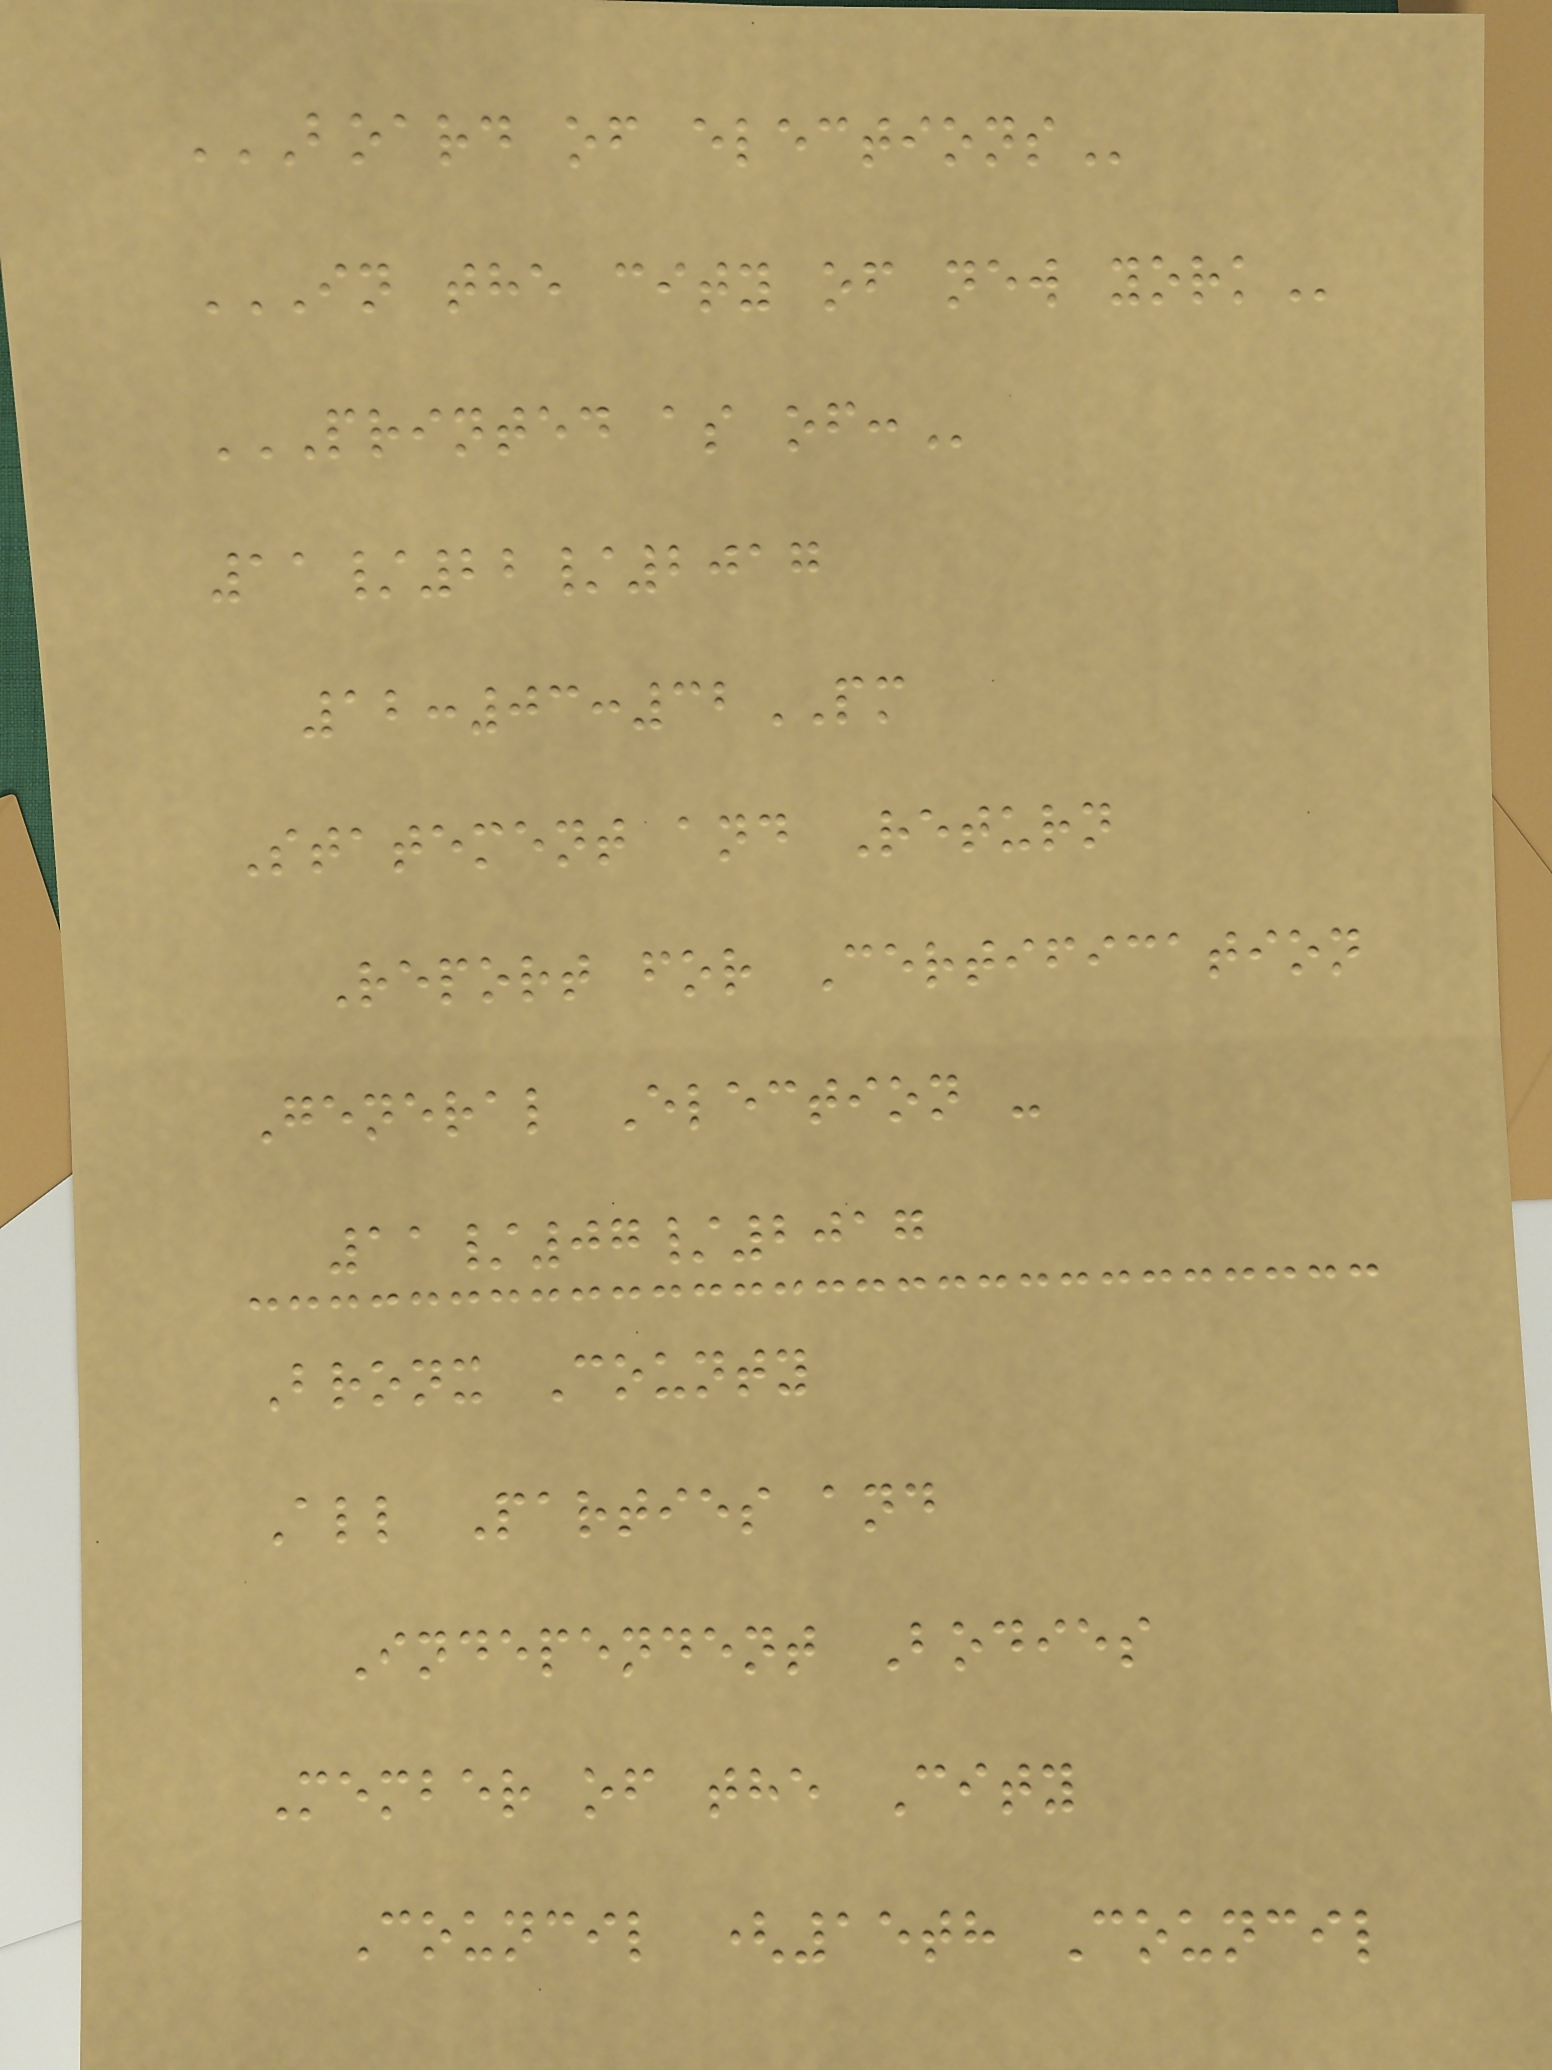BOARD OF ELECTIONS
IN THE CITY OF NEW YORK
PRINTED AS OF:
11/22/2017
12:03:32PM
Statement and Return
Report for Certification
General Election -
11/07/2017
Bronx County
All Parties and
Independent Bodies
Member of the City
Council (15th Council
